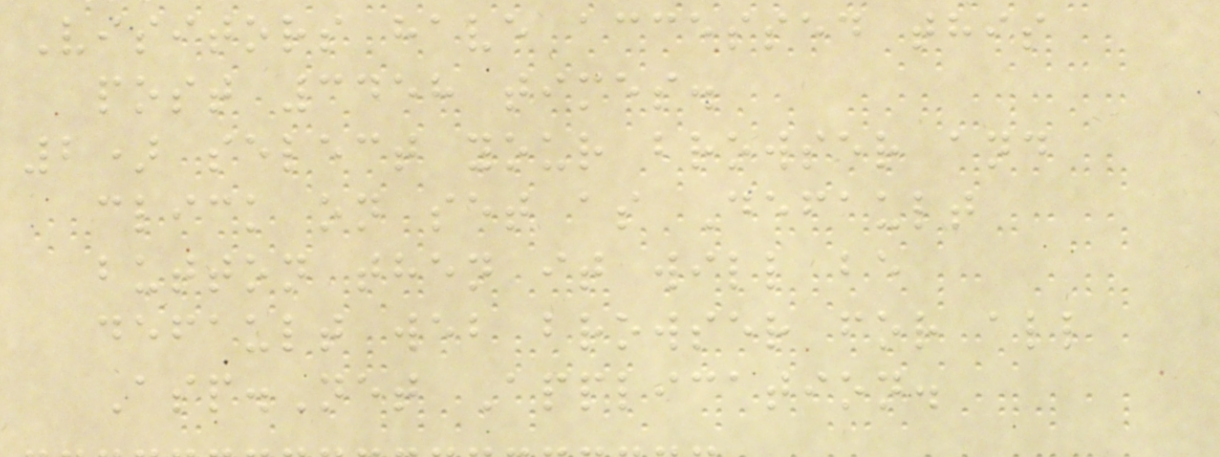Visitors have accessed this
post 3458 times.
2) select your browser and
click on set as Default
button then it will be
default web browser for all
Asp.Net Application.
